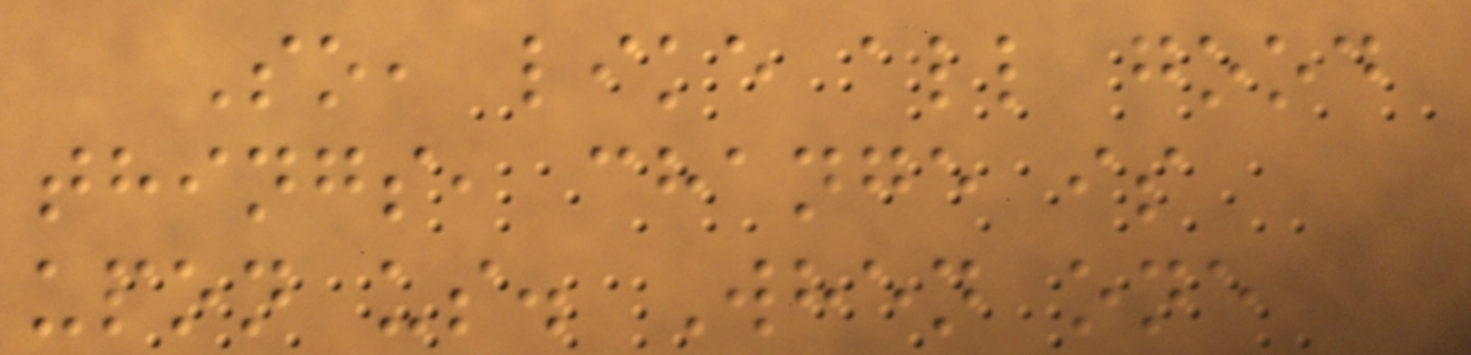So, like all good
things, change is
upon us. When one
